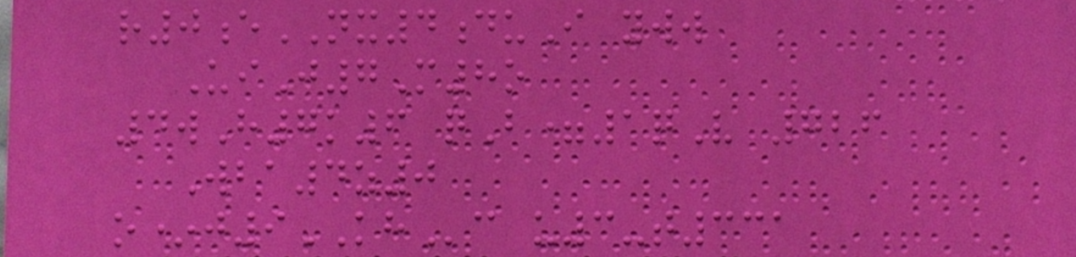r0eNX4duI yww
UiJ7M8o
4wH7k6 qB=1qV 726
Wba4z0
o*j9KHc u3-t331
